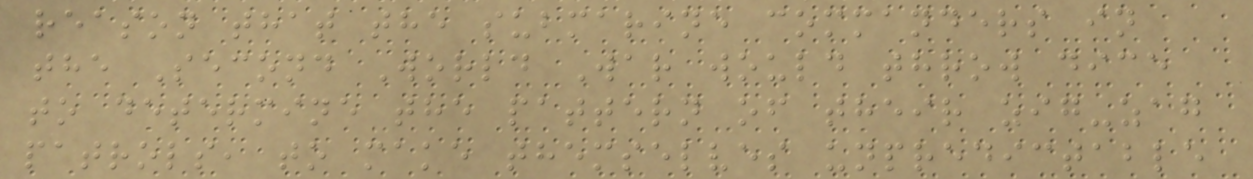reason that the submarine commanders in
the Second World War would throw dice
to determine the pattern of their zig-zag
patrols, to make themselves unpredictable
